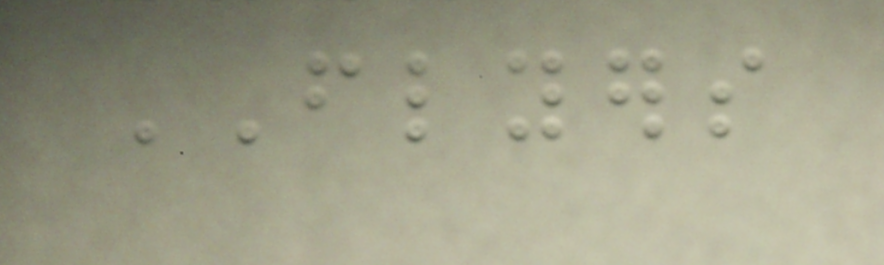FLYERS
